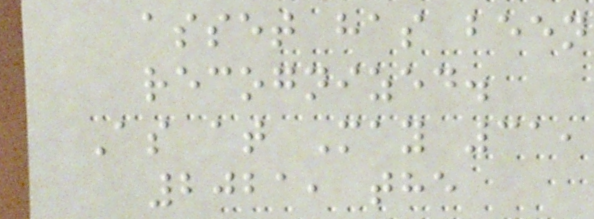asset has been
recognized.
As at May 31,
2021, the
